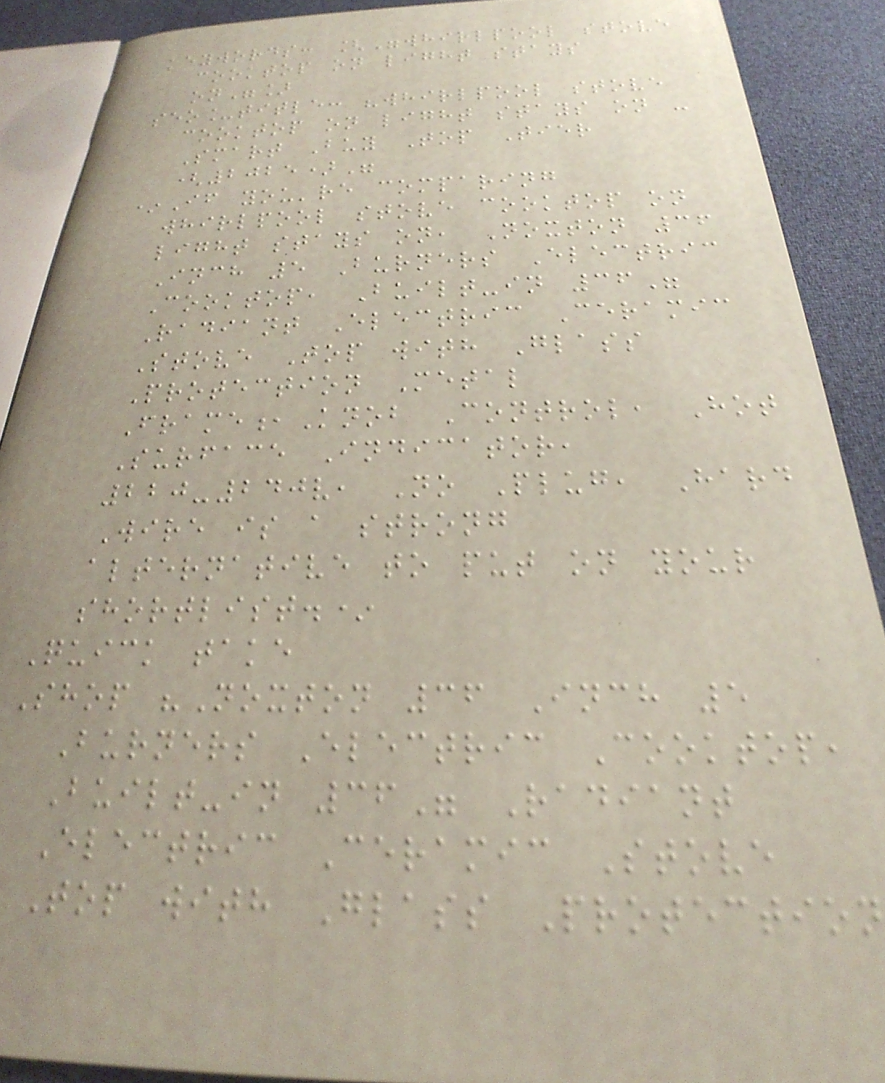keywords: ["whirlpool stove
cooktop on light stays
on"]
seo_title: "whirlpool stove
cooktop on light stays on -
Smart Buy Top Tier
(2025)"
*If you're comparing
whirlpool stove cooktop on
light stays on, Noxton 36
Inch 5 Burners Electric
Cooktop, Built-in 36"
Radiant Electric Ceramic
Stove Top with Glass
Protection Metal
Frame,Knob Control, Hot
Surface Indicator,
220-240v, No Plug, Hard
Wire is a strong
alternative to put on your
shortlist.*
Quick take
Shop "Noxton 36 Inch 5
Burners Electric Cooktop,
Built-in 36" Radiant
Electric Ceramic Stove
Top with Glass Protection
